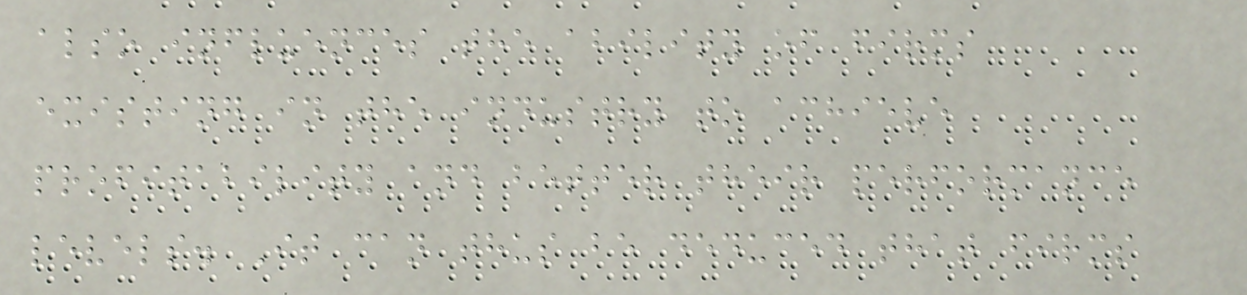also influences the ability of firms
existing in the industry to achieve
profitability and better their performance
levels. It can thus be deduced that firms
